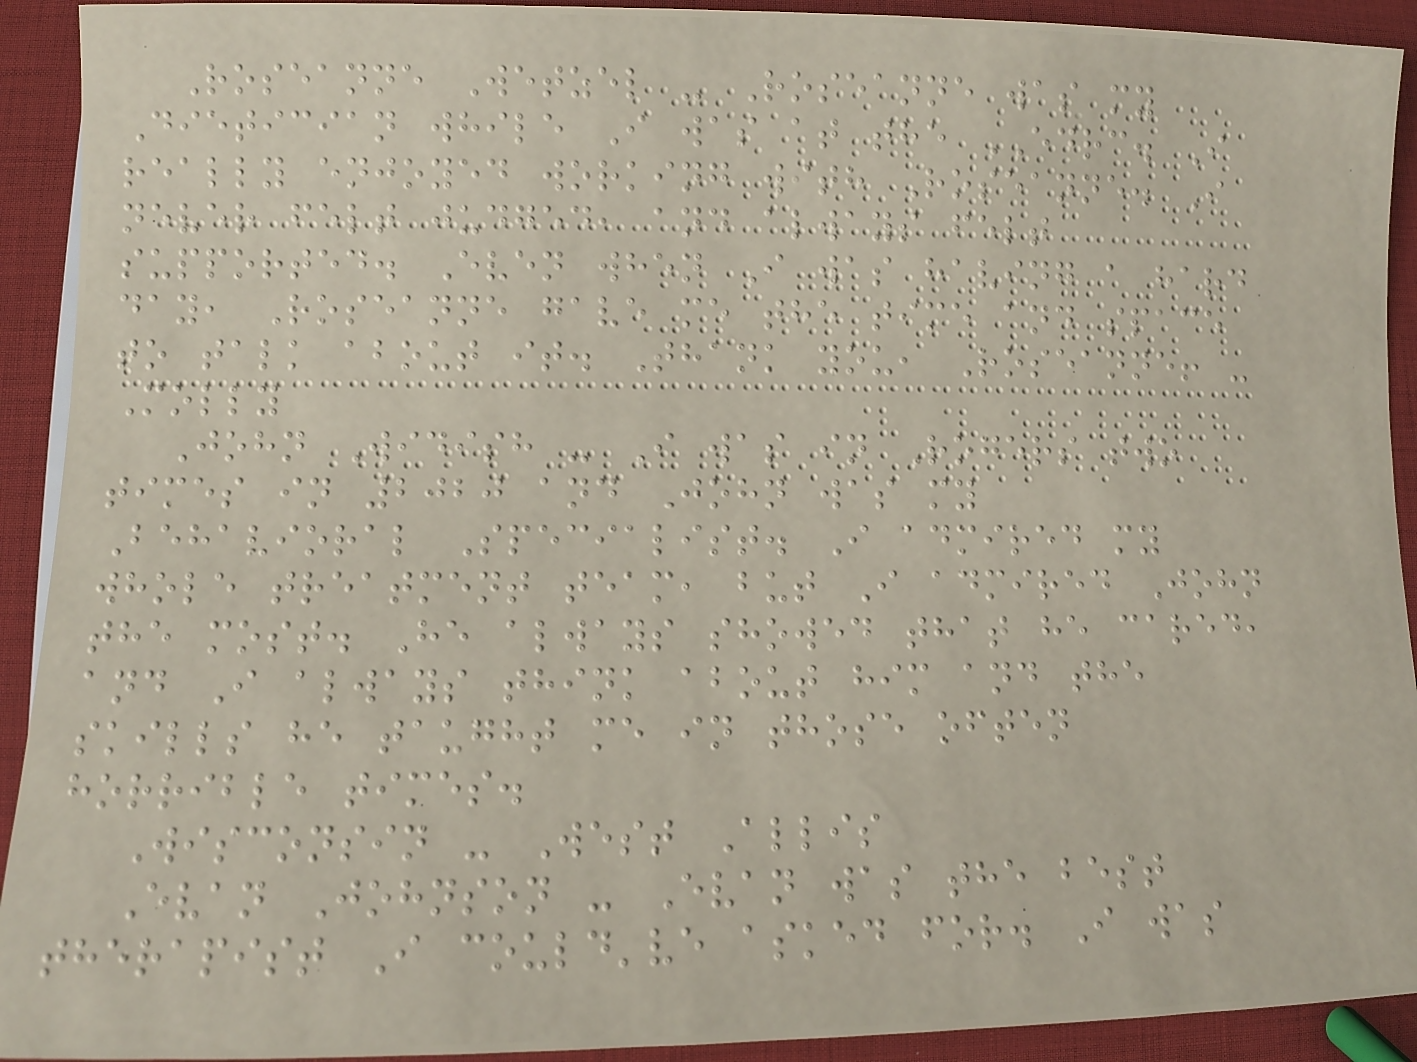Roseanne Wetzel - Roseanne was my
Dietician while I was at the EDRC. I
really enjoyed working with Roseanne. I
never felt judged, and always felt
supported. Even when I was having a hard
day, Roseanne gave me the time and space
to talk about it. Thank you, Roseanne! -
Molly
John Widish - I was in Rogers two
times in 2020 and John was my
Behavioral Specialist. I admired my
whole treatment team, but I admired John
the most. He always showed that he cared,
and I always think about him and the
skills he taught me in those often
horrible times.
Wisconsin - West Allis
Evan Johnson - Evan was the best
therapist I could've asked for. I was
